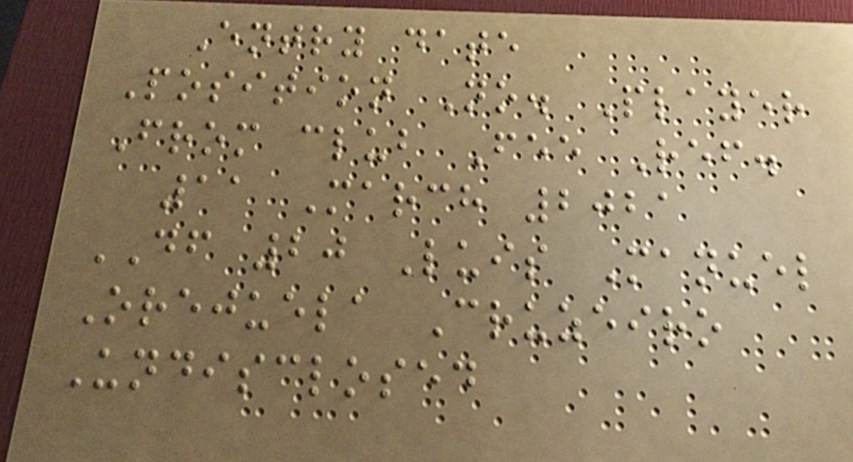Entry date
Position No. Player
From club Fee Ref.
11 March 2021
DF 20 Luis Manuel
Orejuela Cruzeiro
Undisclosed
